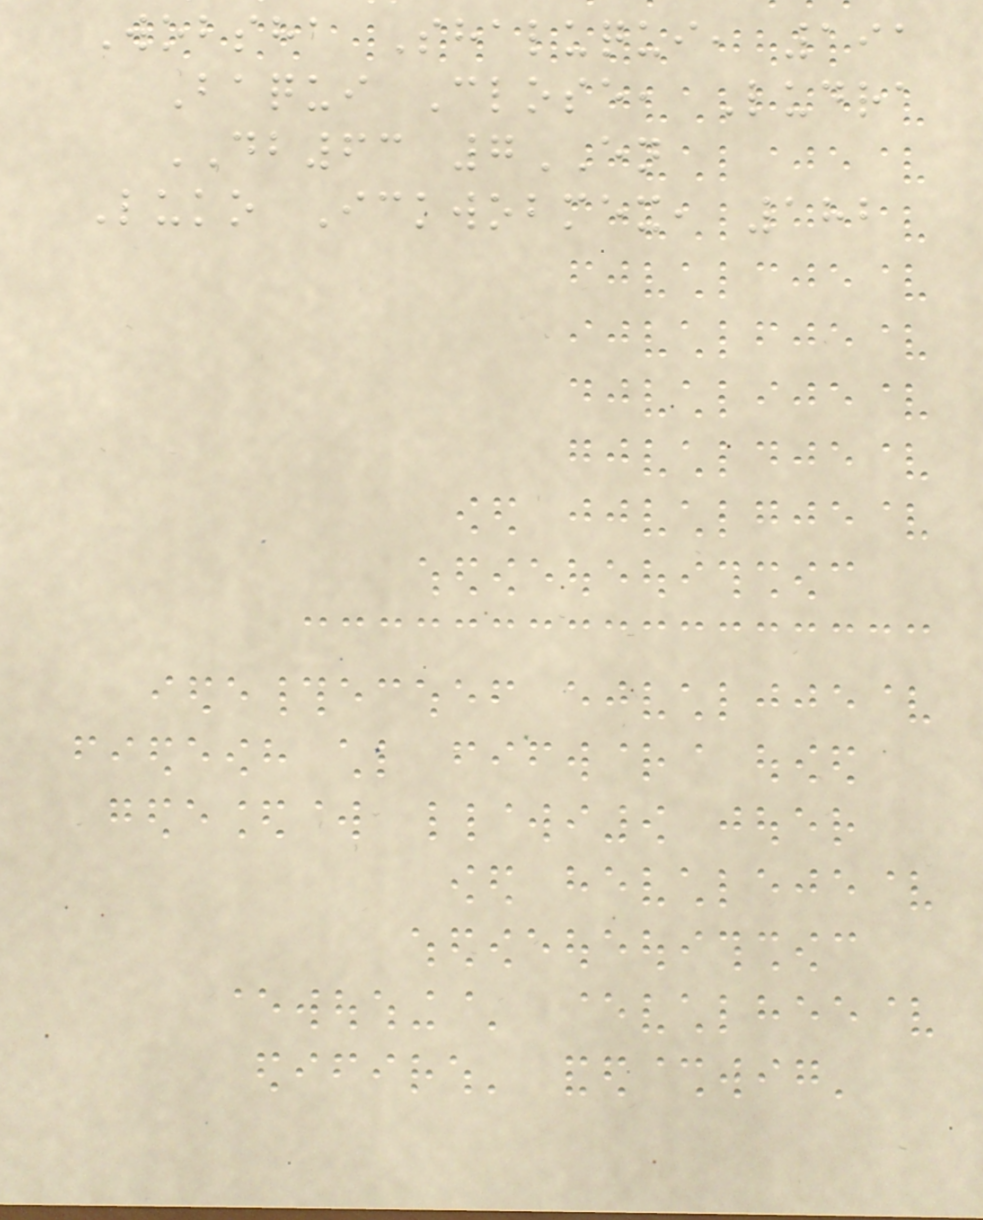Wobsha Shaluqui, 191
Baqui Close, Ludra
DB63 7EN
Luko Ickwobmex, 182
